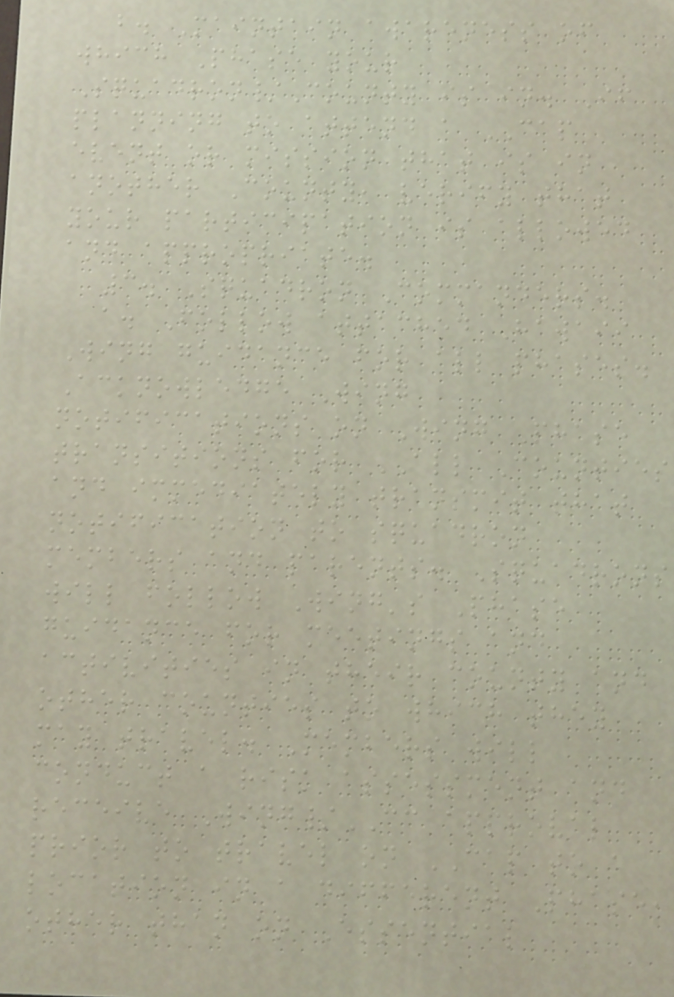b. Maintain awareness of
which Phase your
Squadron/County is in. If
planning to attend a CAP
event or mission that is in
another County, verify that
your participation is allowed
and appropriate.
3. Squadron Commanders.
a. Follow attached Hawaii
Wing guidance for all phases.
Acknowledge Wing
notifications on Wing Phase
transitions for ALL Counties
and immediately transmit that
notification to squadron
members and parents. Squadrons
will follow Wing's Phase
guidance for meetings and
activities in their county and
other counties to which they
may travel. Members will
conduct a risk assessment and
receive Wing/CC approval
prior to travel on CAP to a
location in a different Phase,
other than on Essential
